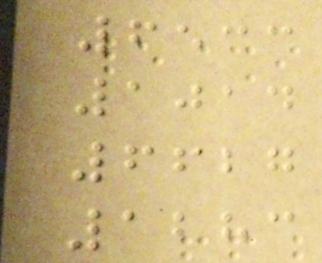6533
1014
6627
1283
